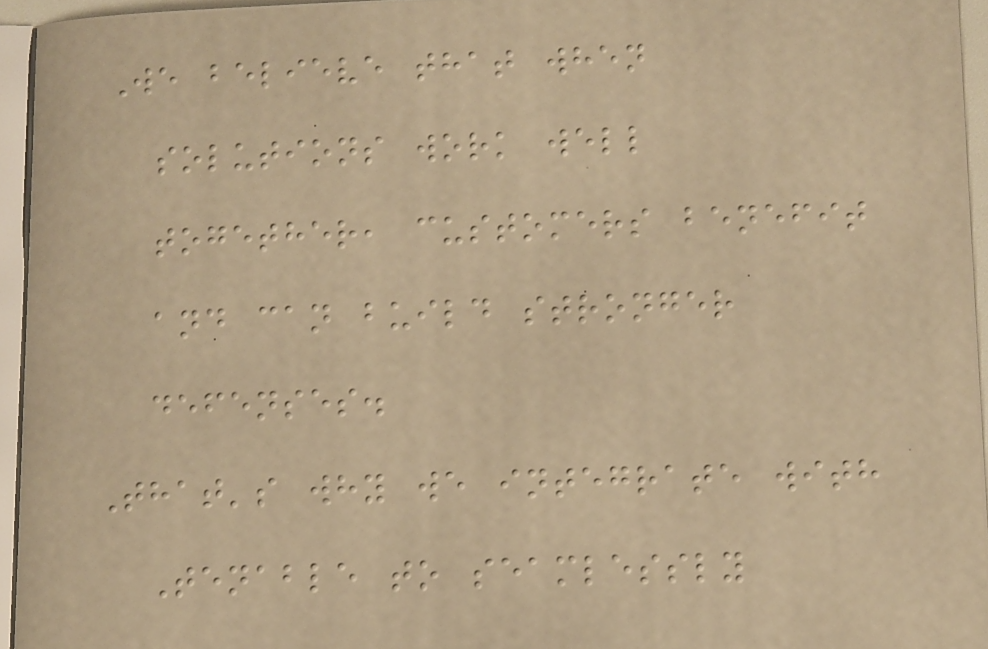We believe that when
solutions work well
together, customers benefit
and can build stronger
defenses.
That's why we integrate with
Tenable to seamlessly
